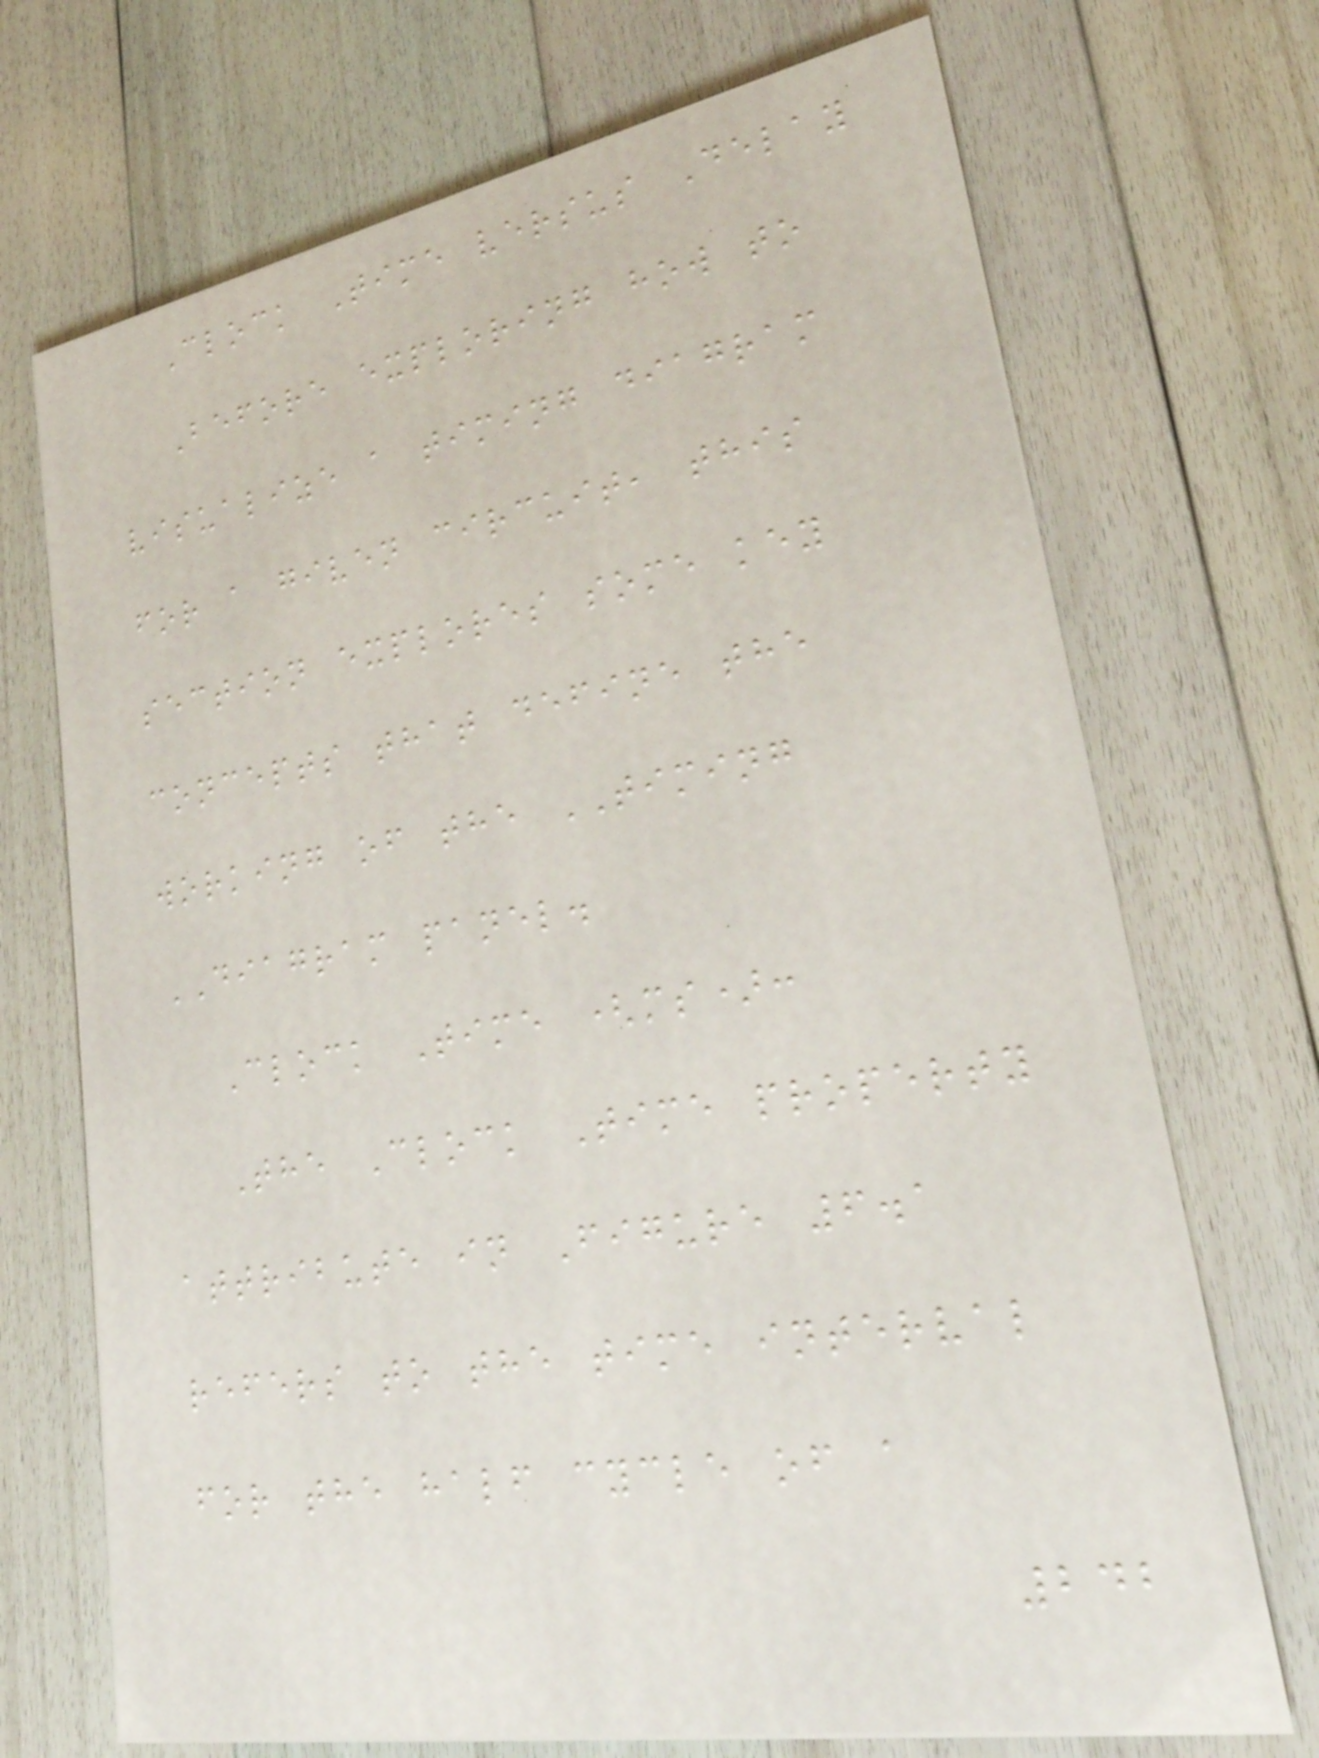Clock Time versus Delay
Before exploring how to
visualize a timing diagram
for a given circuit, this
section explores some key
concepts that define the
working of the TIMING
DIAGRAM panel.
Clock Time (ms):
The Clock Time property
attribute in Figure 6.1
refers to the time interval
for the half cycle of a
242
